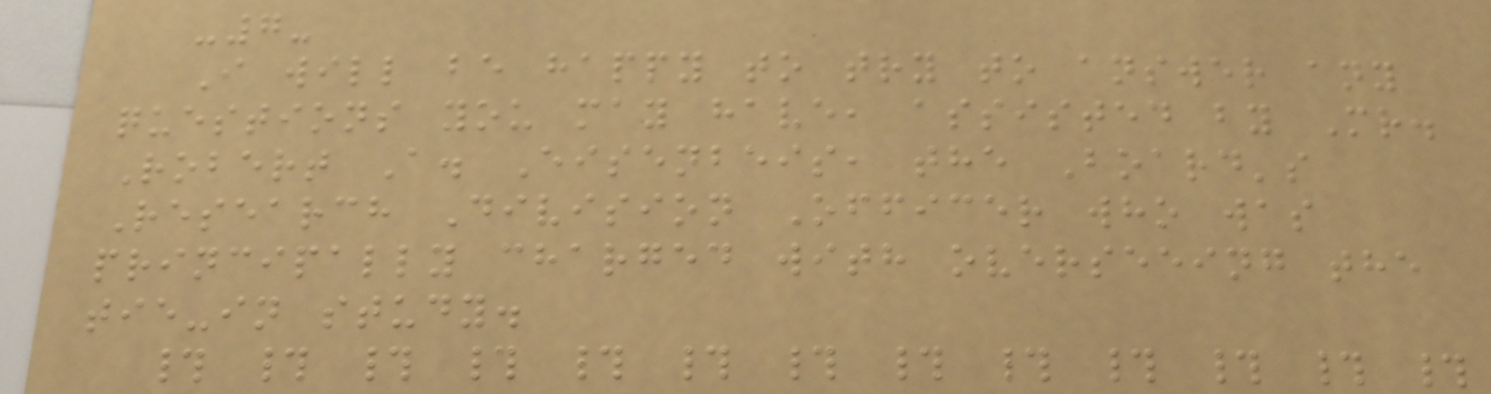-7-
I will be happy to try to answer any
questions you may have, assisted by Mr.
Robert A. Eisenbeis, the Board's
Research Division Officer who was
principally charged with overseeing the
tie-in study.
# # # # # # # # # # # # #
